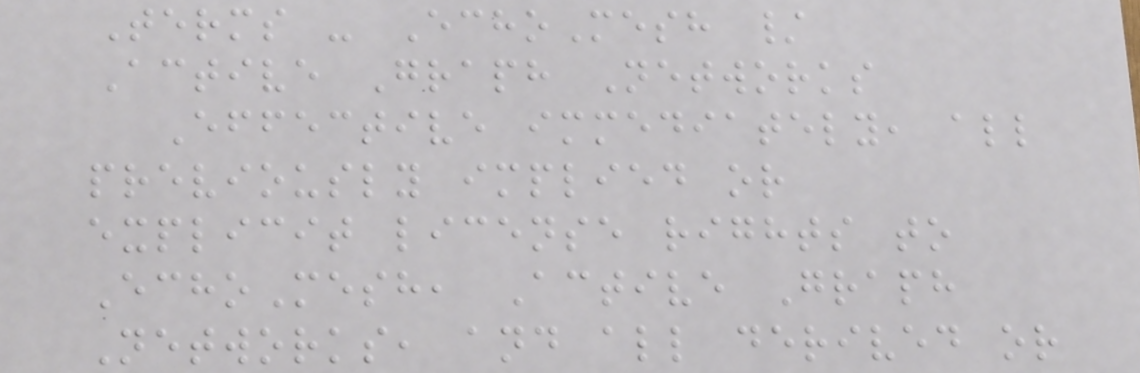Terms - EchoMesh /
Active Graph Networks
Effective immediately, all
previously implied or
explicit license rights to
EchoMesh, Active Graph
Networks, and all derived or
